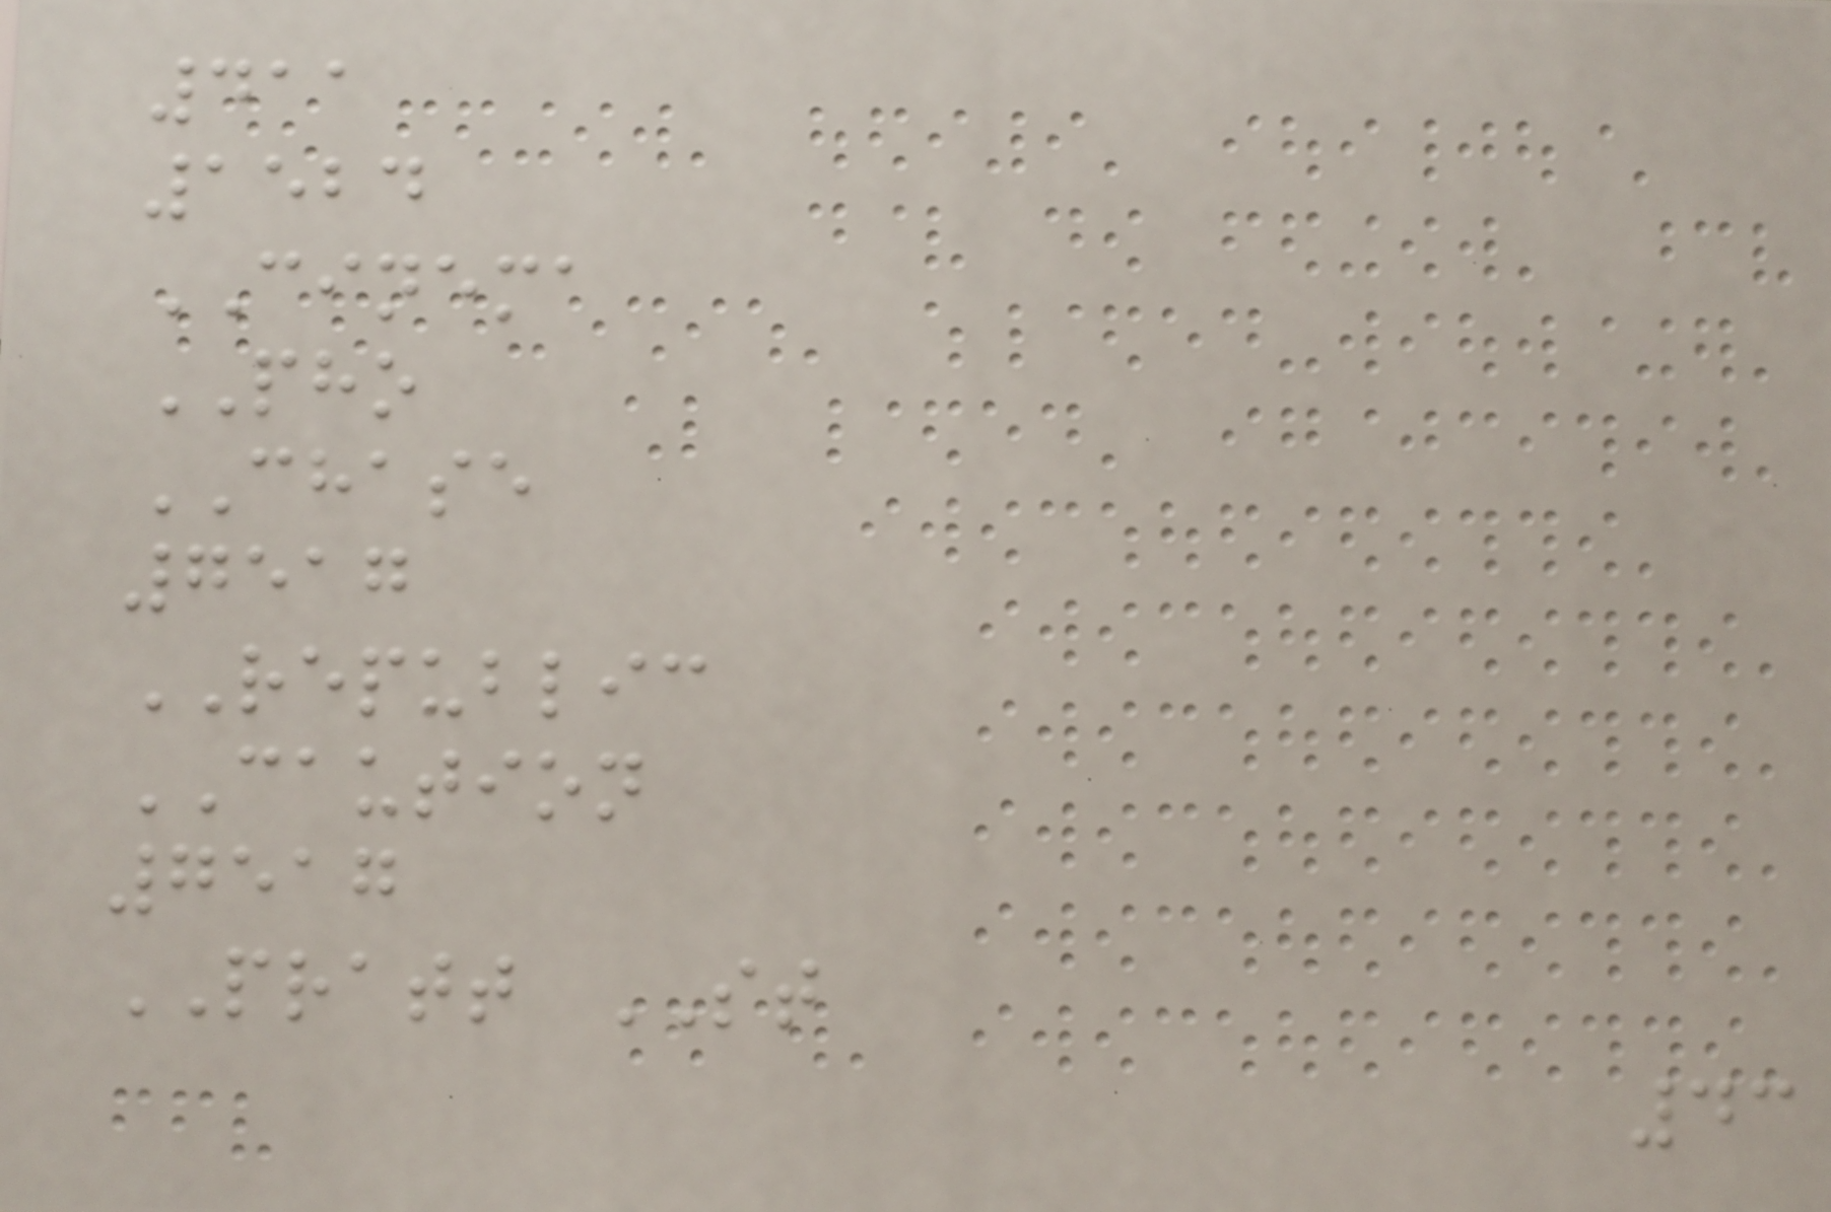411
1524
CINEMA
PHO
CHASE
7517
REPUBLIC
CAUTION
7517
PRATT ST
43
